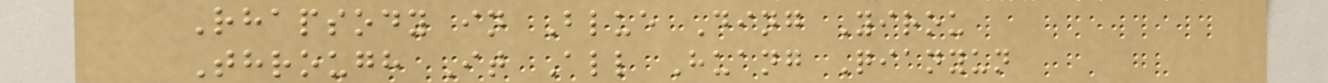Rhapsody in Blue Ding Yirou
Through It All Huang Qianyun
